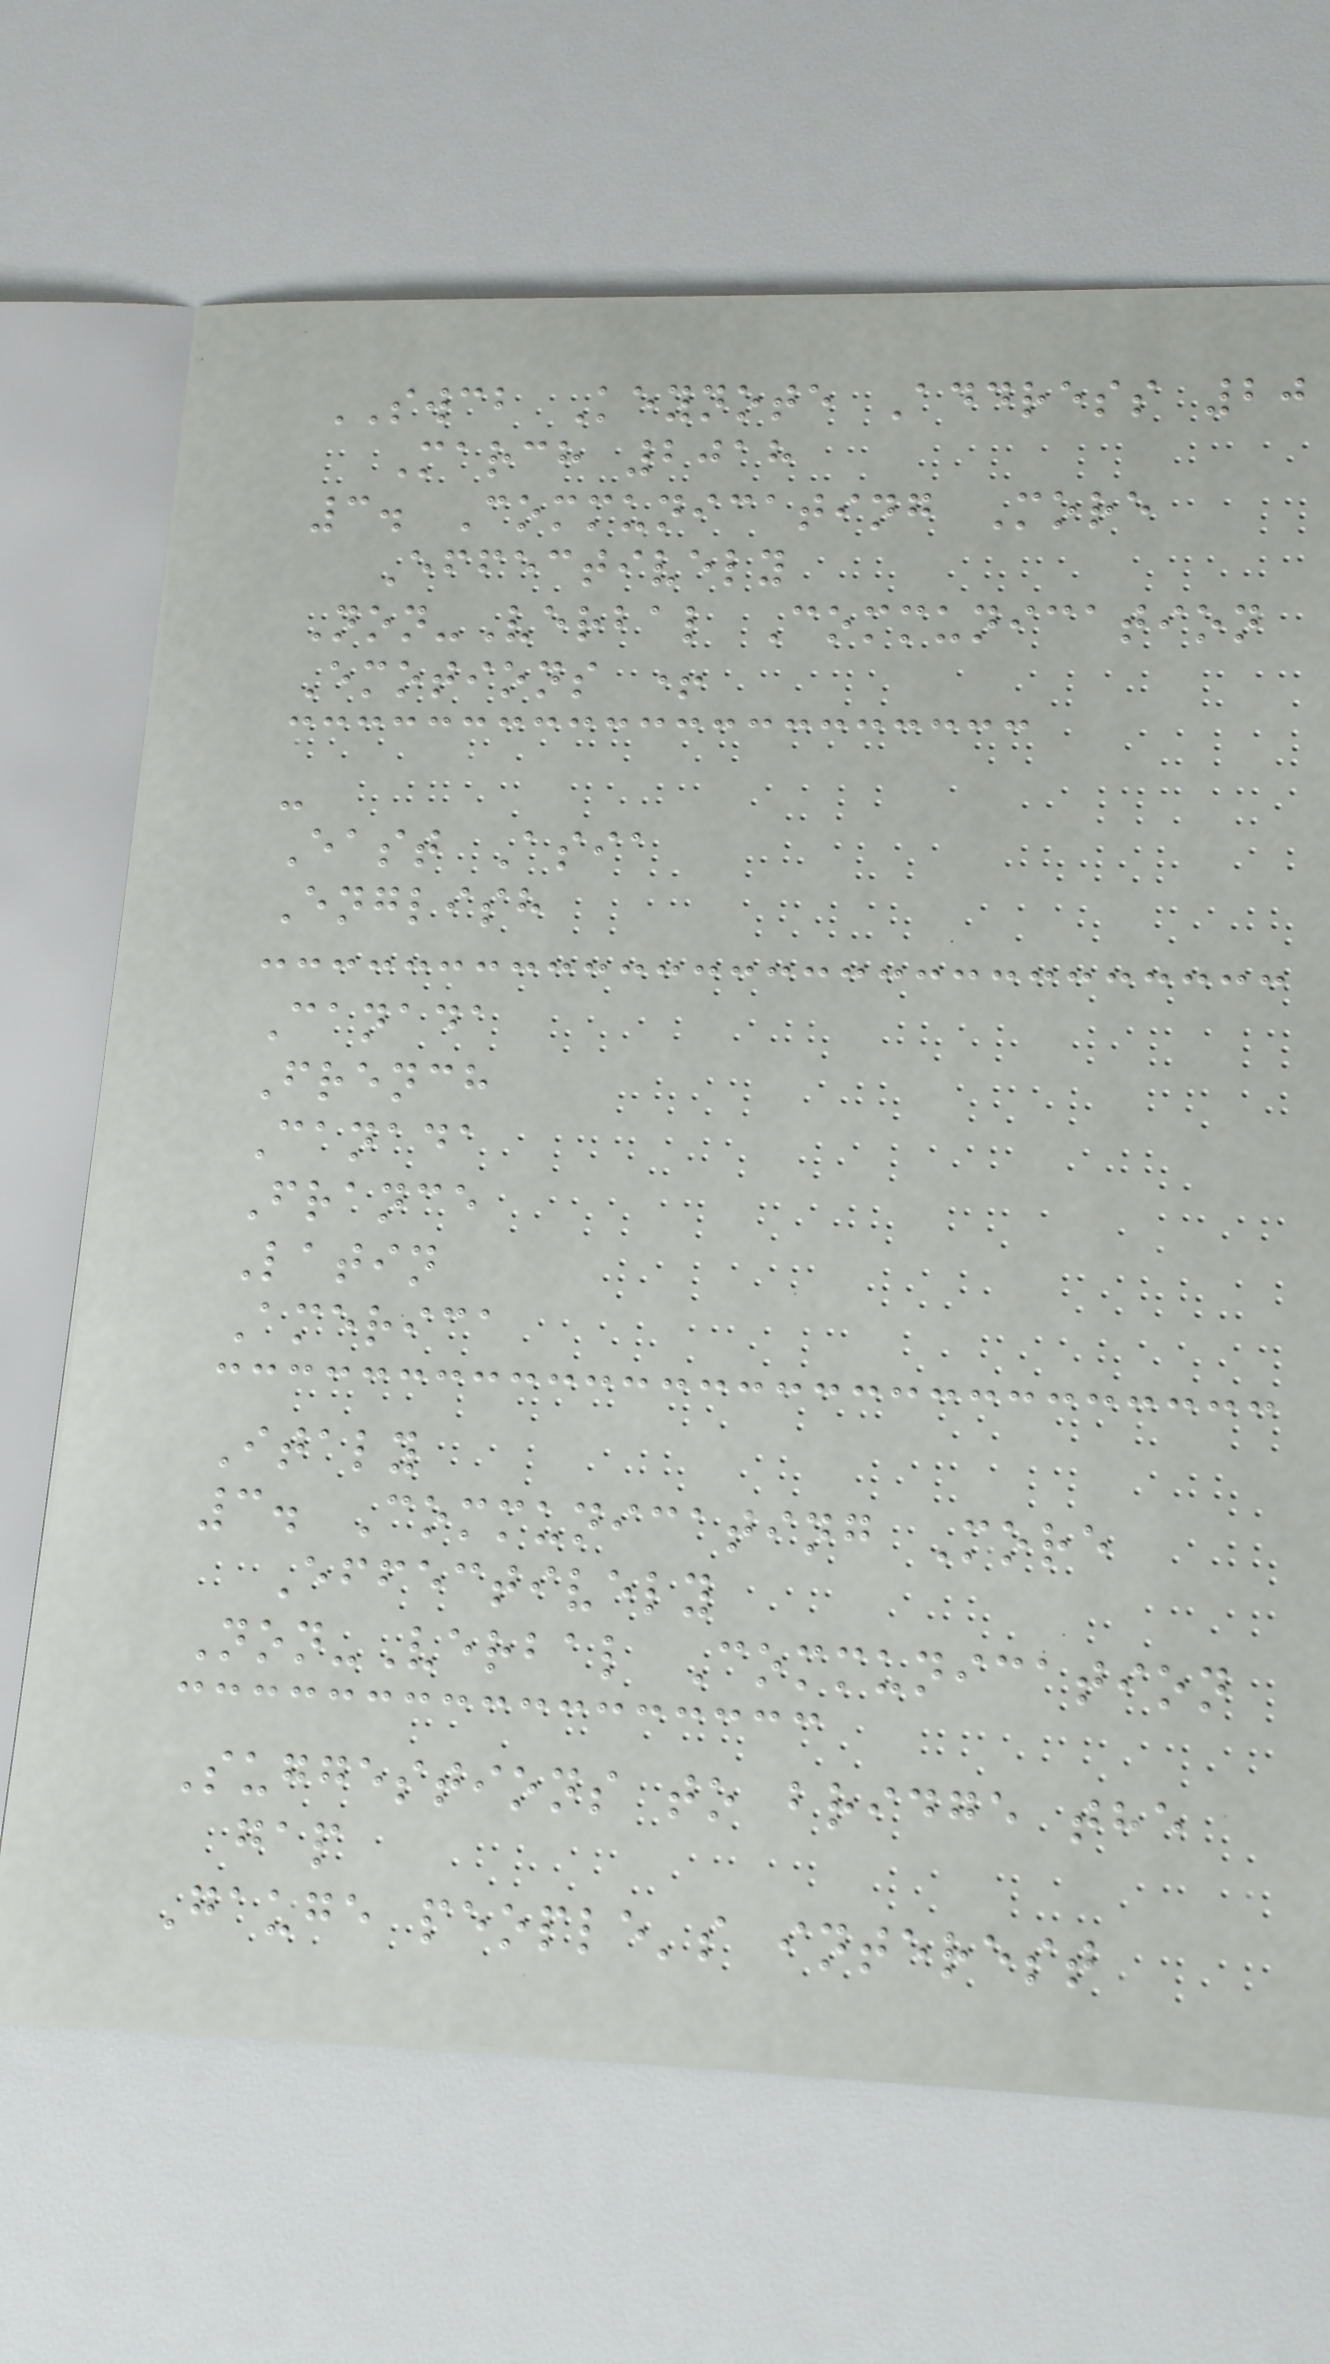SWCB Keynote Address 20
March 2018
3. Communicating More
Effectively
Non-Verbal Communication
Emotions +
-
East Asia
English
Canada
French
Canada
France
Latin
America
Italy
3. Communicating More
Effectively
Non-Verbal Communication
Suggestions to bridge the
gap
Gauge people's interest
